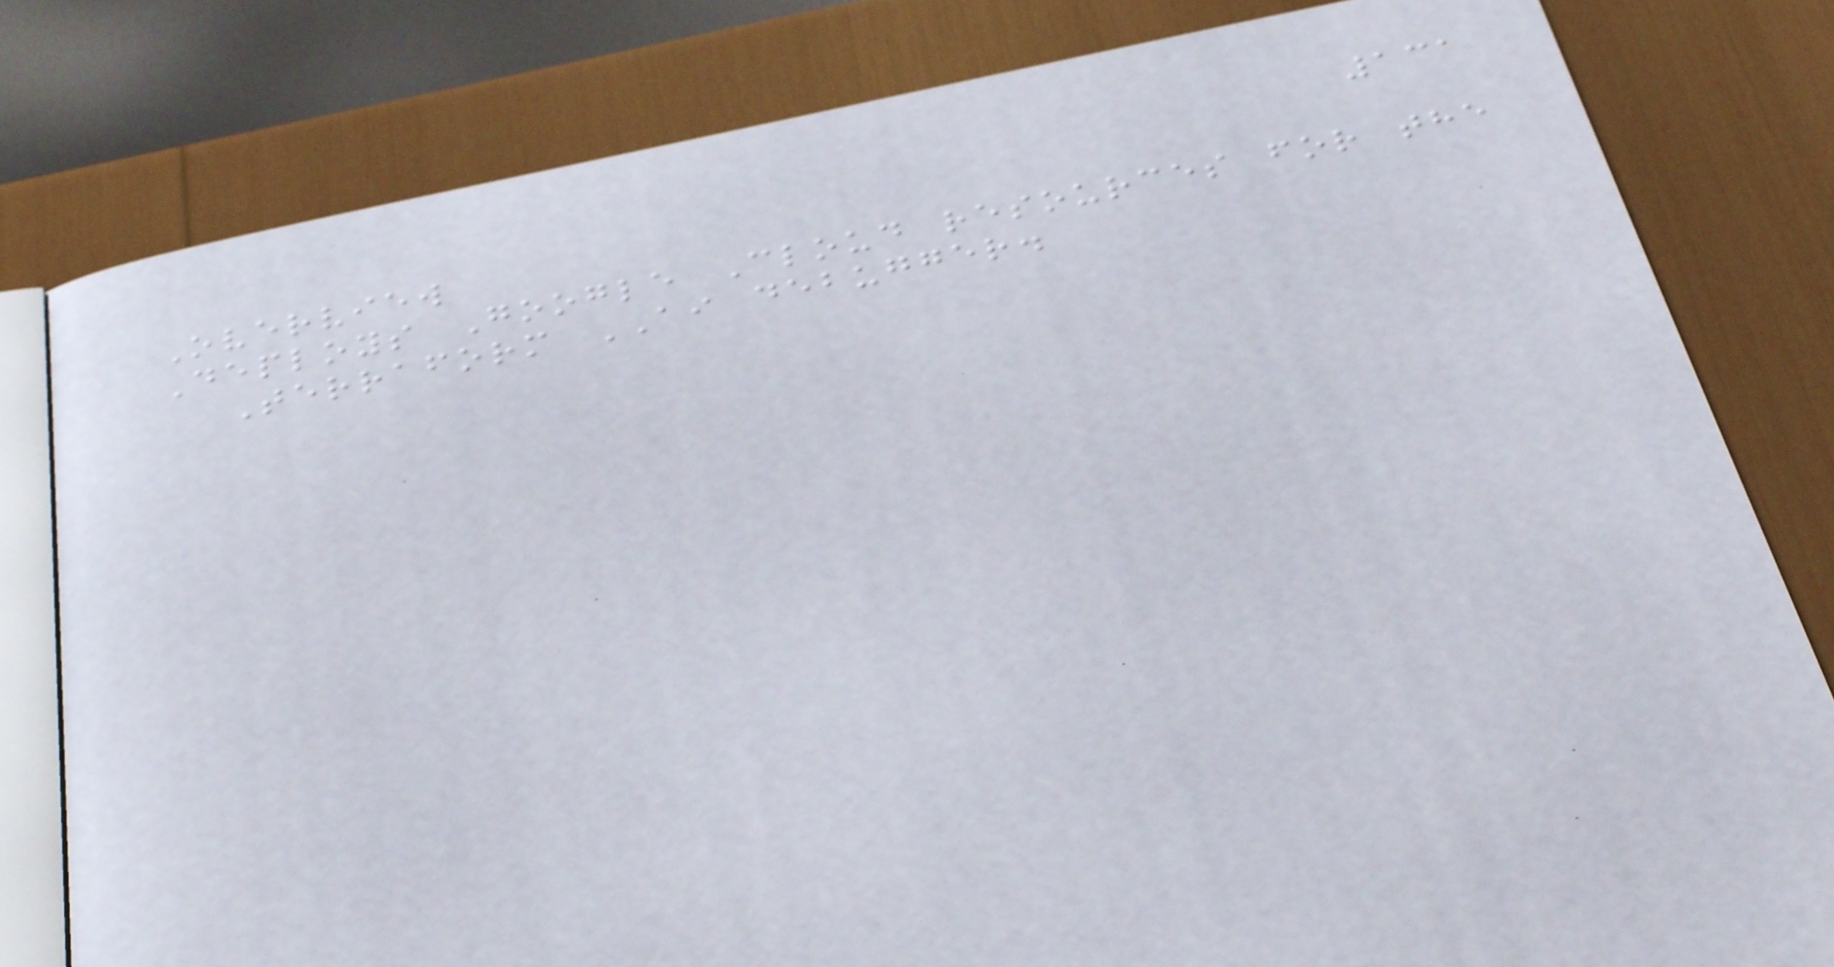131
Overview
Deploys Google Cloud resources for the
Terraform AI debugger.
